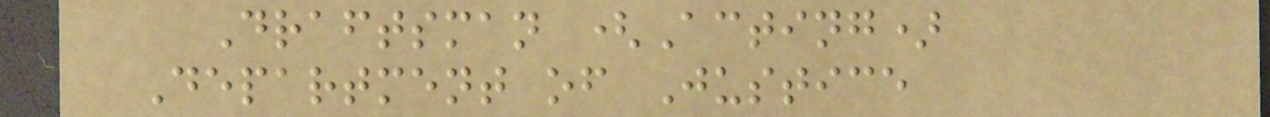Draftsman (Acting)
Department of Justice
